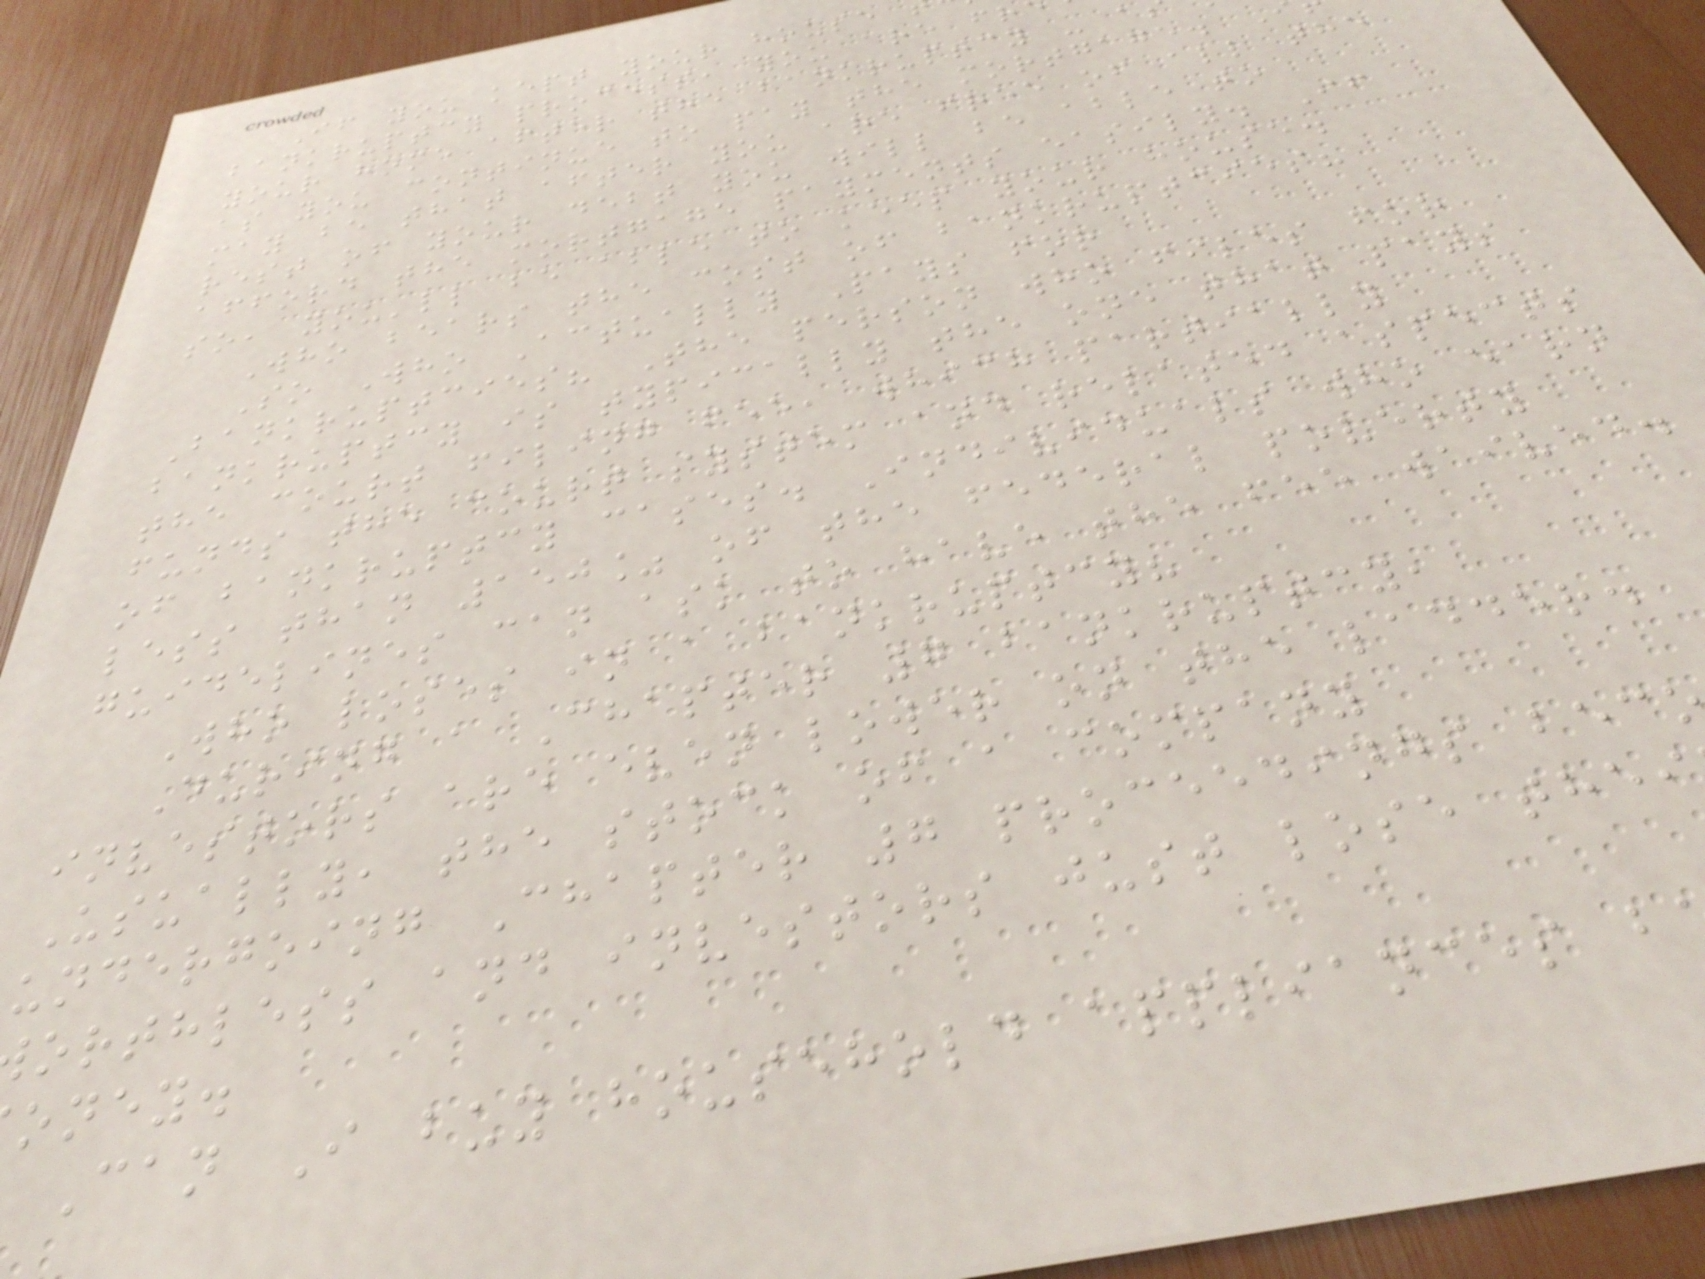If you kept your house
bankruptcy process, you are fr
your home after the bankruptcy - a
as you continue to pay the mortgage.
may be that after you are free of all the
rest of your debt you will be able to
afford the mortgage payments easily. If
so, you'll be able to keep your house.
Who bears the cost of bankruptcies?
So Who Actually Pays for
Bankruptcies? The person who files for
bankruptcy is typically the one that pays
the court filing fee, which partially
funds the court system and related aspects
of bankruptcy cases. Individuals who earn
less than 150% of the federal poverty
guidelines can ask to have the fee waived.
Who loses in a bankruptcy?
During a Chapter 7 bankruptcy,
investors are even lower on the ladder.
Usually, the stock of a company
undergoing Chapter 7 proceedings bec
orthless and investors just lose thei
oney.
Can I buy household appliances b
